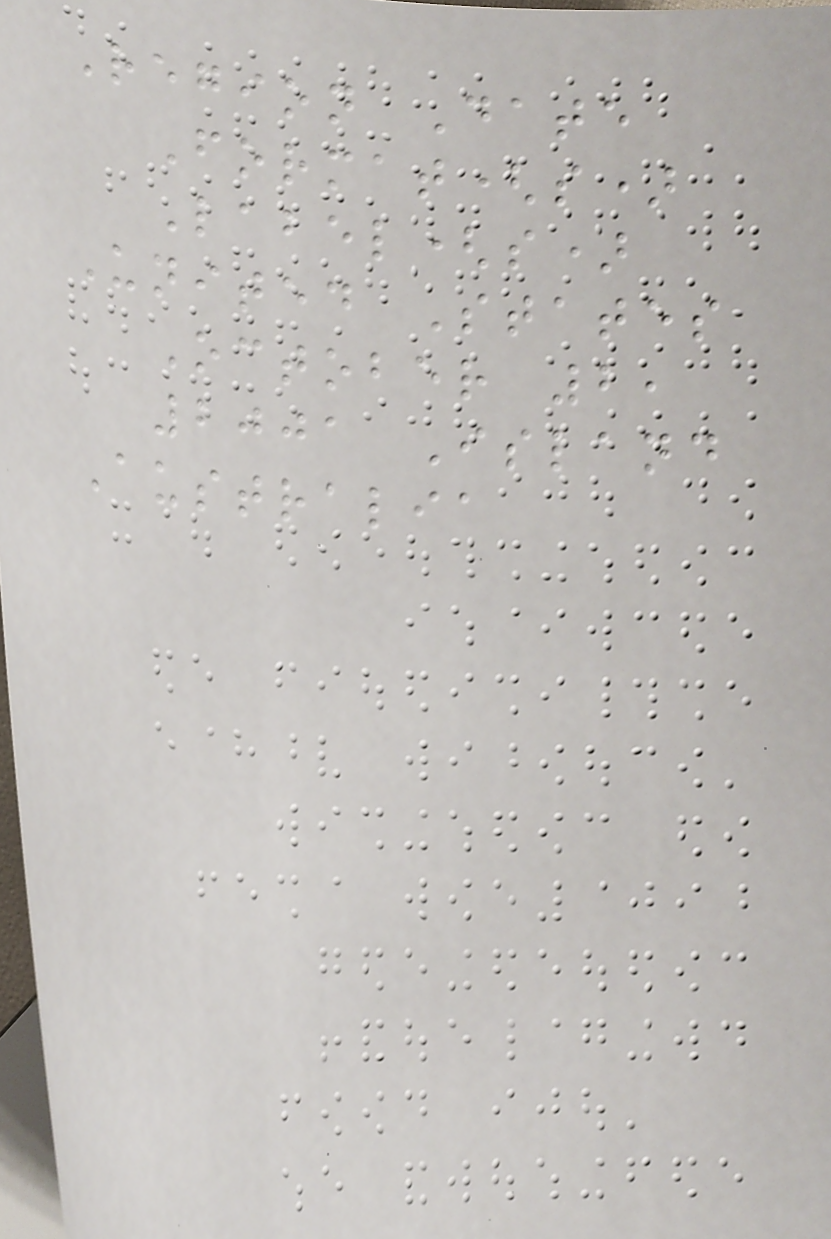Region Date
Format(s)
Label(s)
United States
October 2,
2001 Island
Australia
